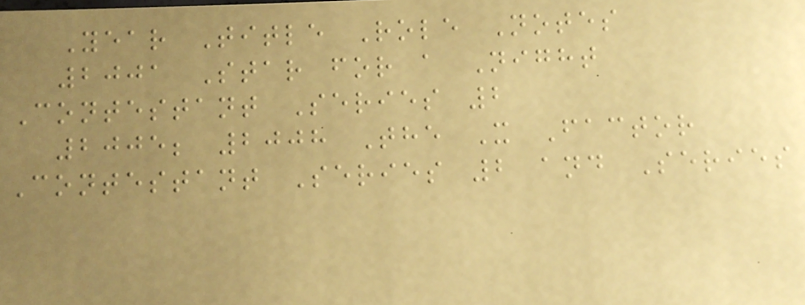Year Title Role Notes
2001 Star for a Night
Contestant Series 2
2005; 2008 The X Factor
Contestant Series 2 and Series
